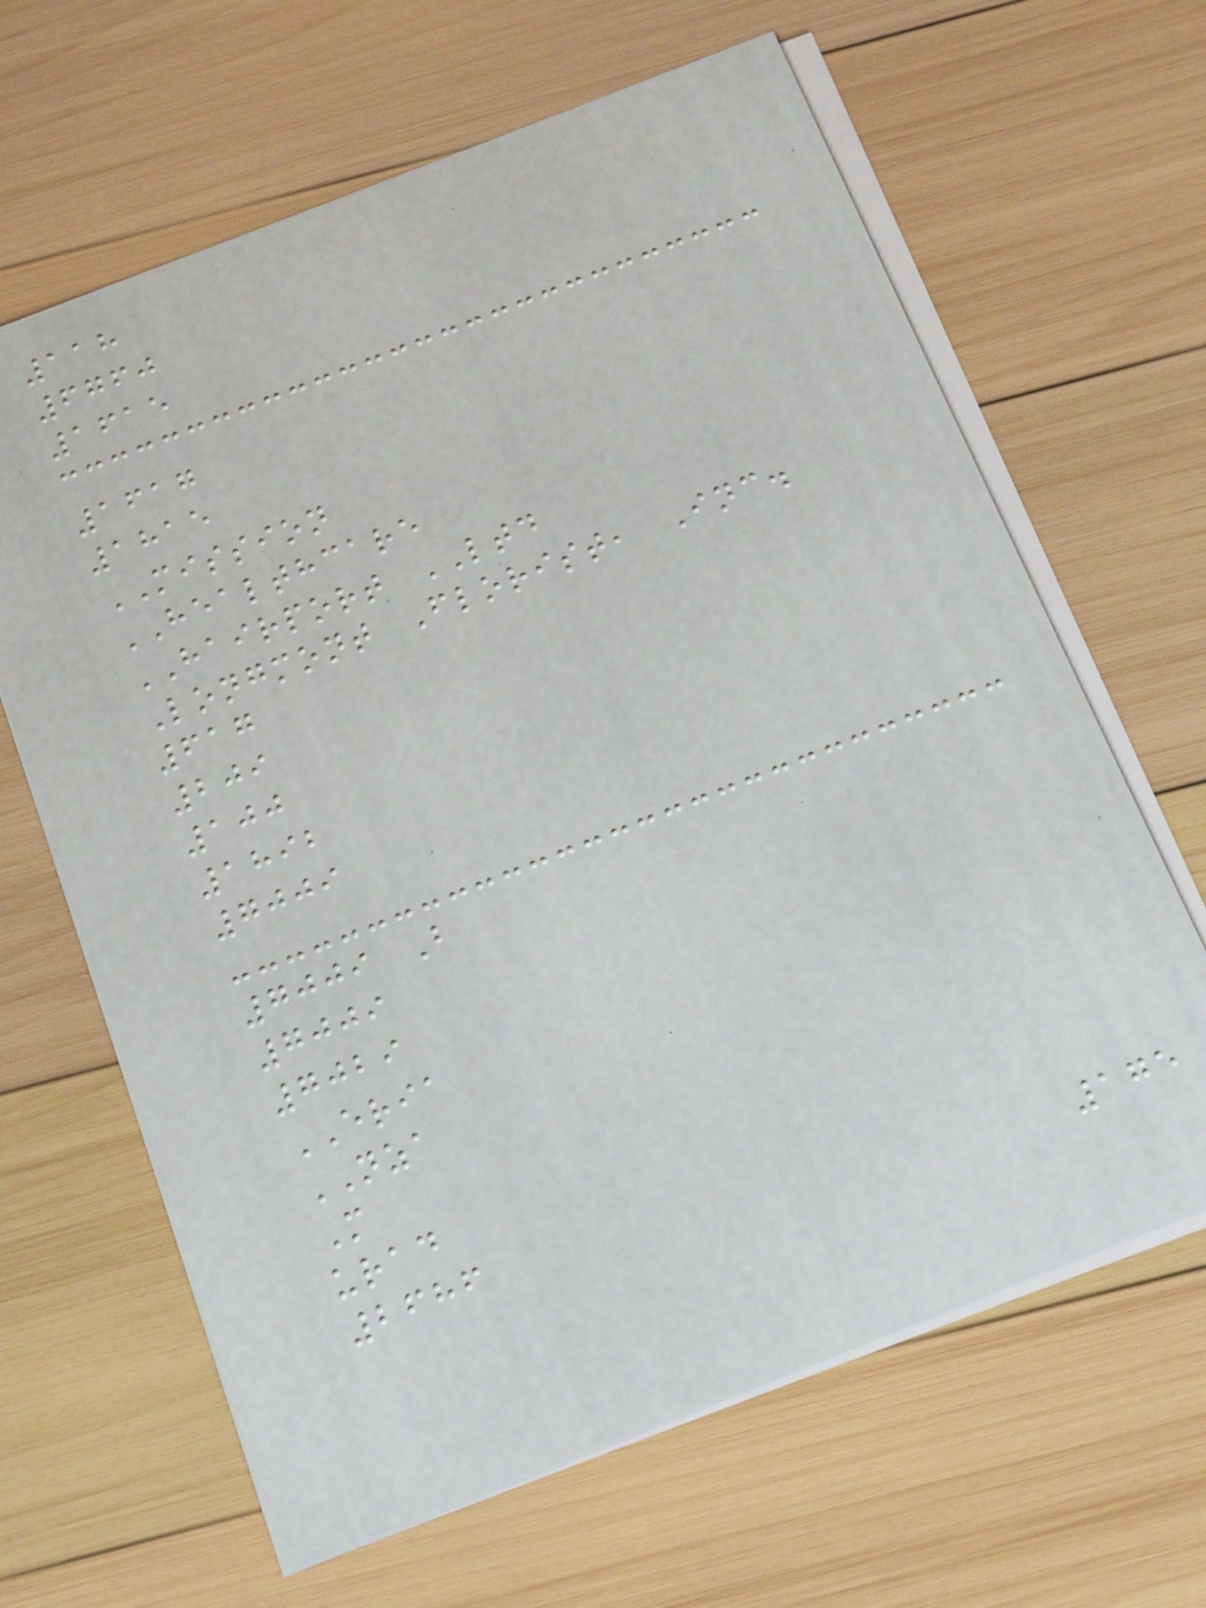118
6760
1615
1617
1815
MISSION
HEALTHCARE
HAIRPORT LTD
Longmont Florist, Inc.
617
209
100
1892
7009
7009 B
7009
7029
ERIA
NZA
M
urad
2686
175
